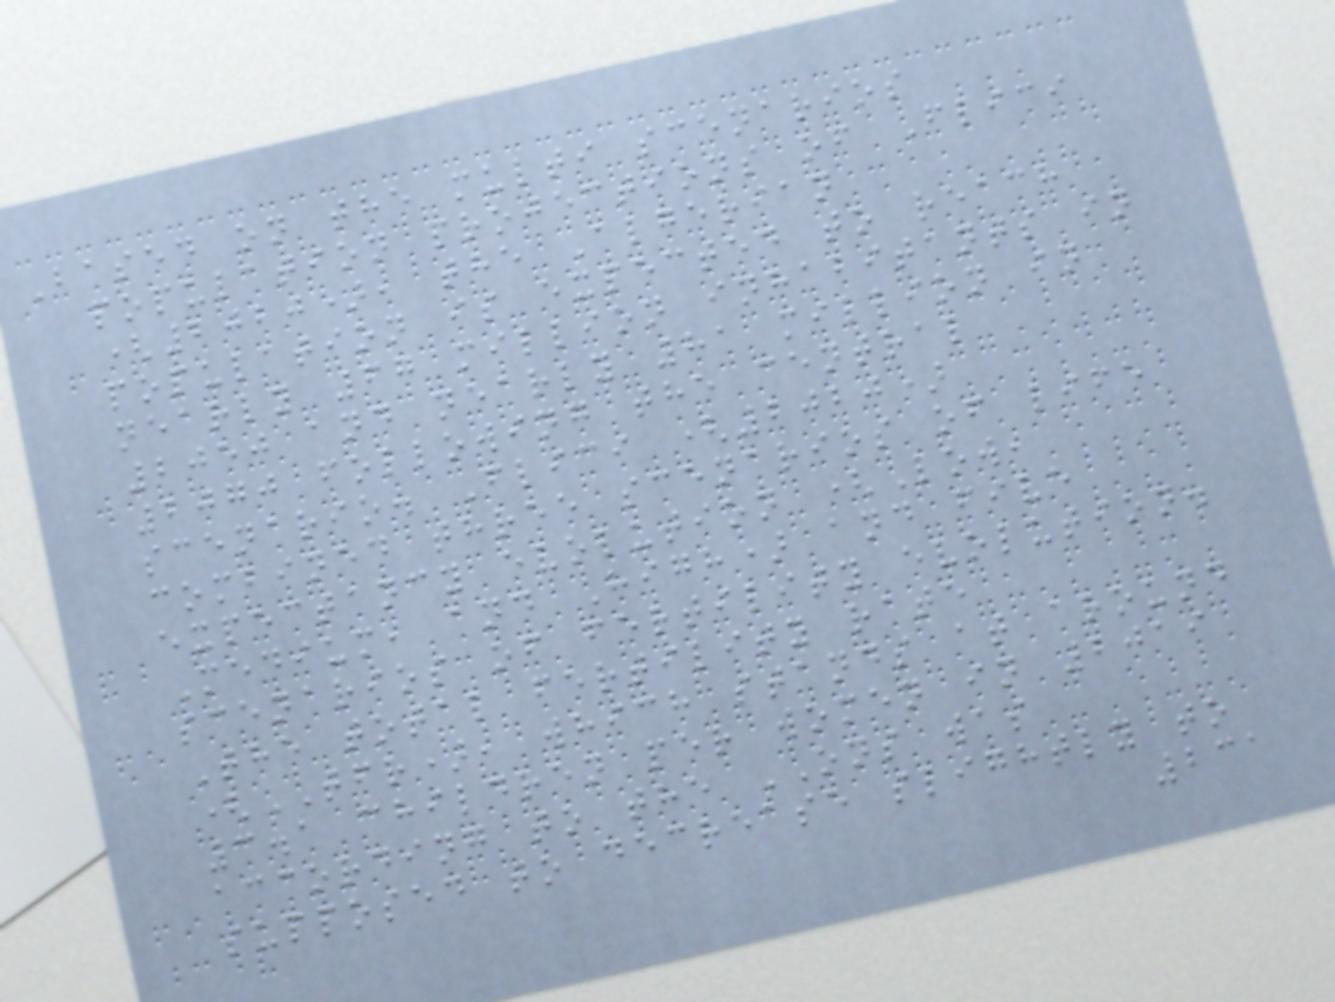Based on the multi scenarios
population projections of Flici
(2020), the Algerian
population is expected to reach
nearly 67 million inhabitants in
2050 and nearly 81 million in
2070 following the central
scenario. Flici (2020)
combined three scenarios of life
expectancy evolution (Low,
Medium, and High) and five
scenarios of fertility evolution.
The total fertility rate
(TFR), which stands at around
3.1 children per women in 2019
according to the ONS was
supposed to decrease slightly to
231
